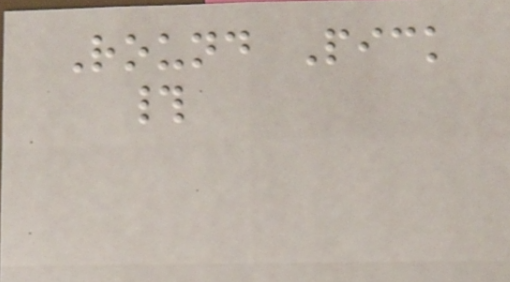Round Pick
#
